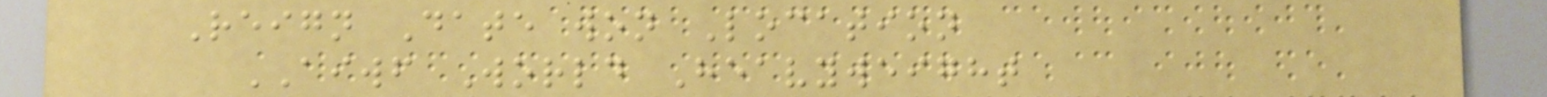Reign Date won Location
AIWF World Heavyweight
